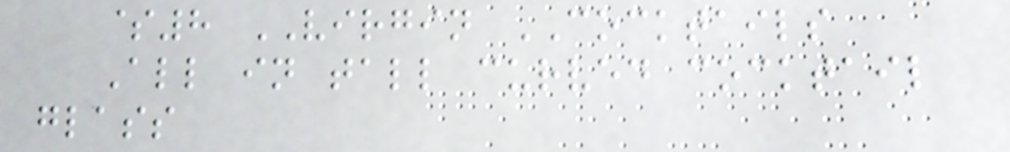$8 VIRGIN COCKTAILS
All in tall curved cocktail
glass
